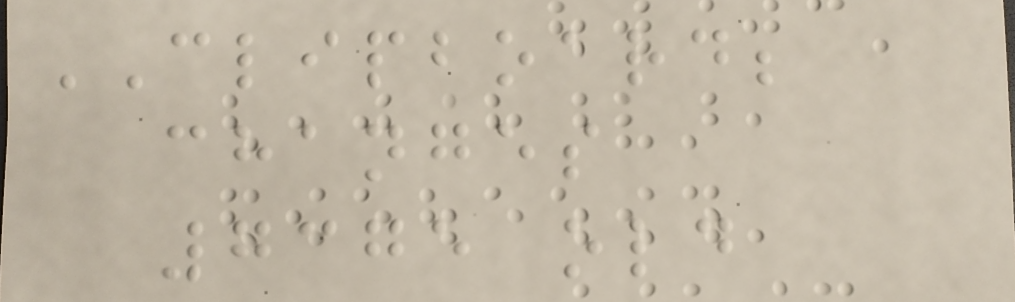CLIPBOARD;
changes
7375 old
